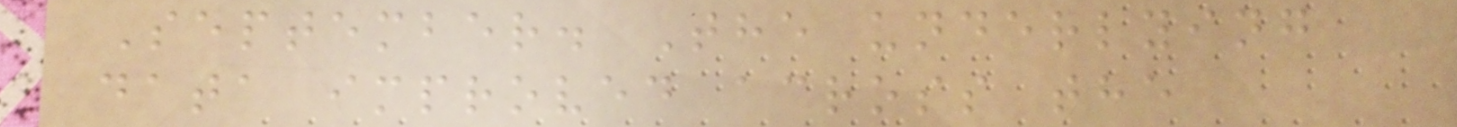September. The underlying
data improved across the
